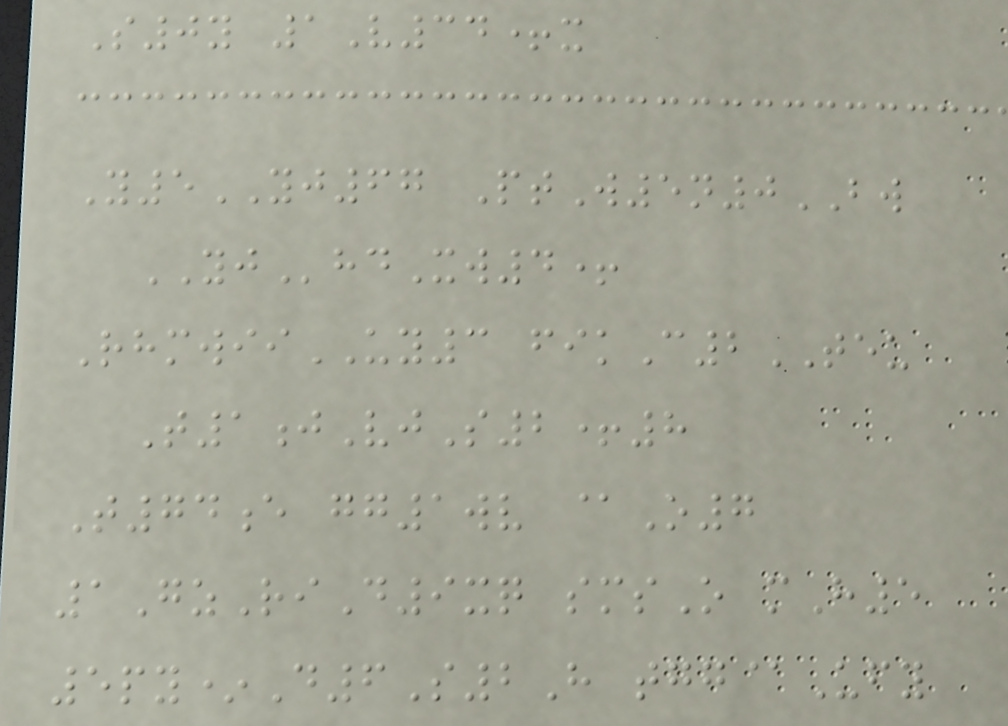S0y 1V34+x
Y5YJ67 PtW5n0BW
YJhdXw4+
RhmwiiUY3 fikC2TEU
T1jVjS2+8
T74e gg1wv @O7
1GzRiD9xq smsO mH5
5py*D6S2H tgg@Ufy
